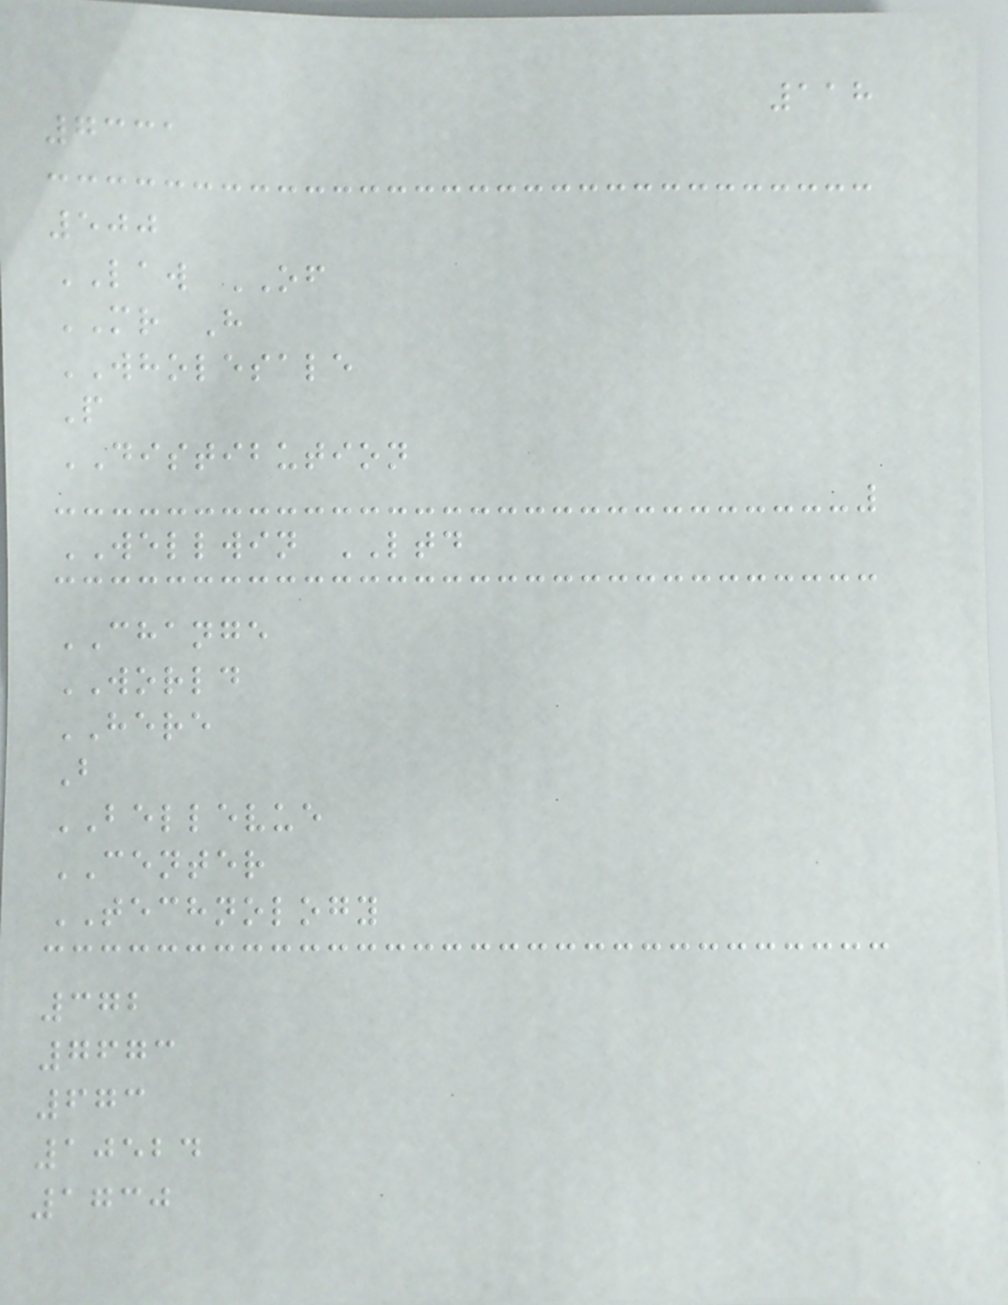118
7331
500
LAW OF
MR H
WHOLESALE
P
DISTIBUTION
WELLWIN LTD
CHANGE
WORLD
HERE
B
BELLEVUE
CENTER
TECHNOLOGY
372
7673
673
10524
1730
